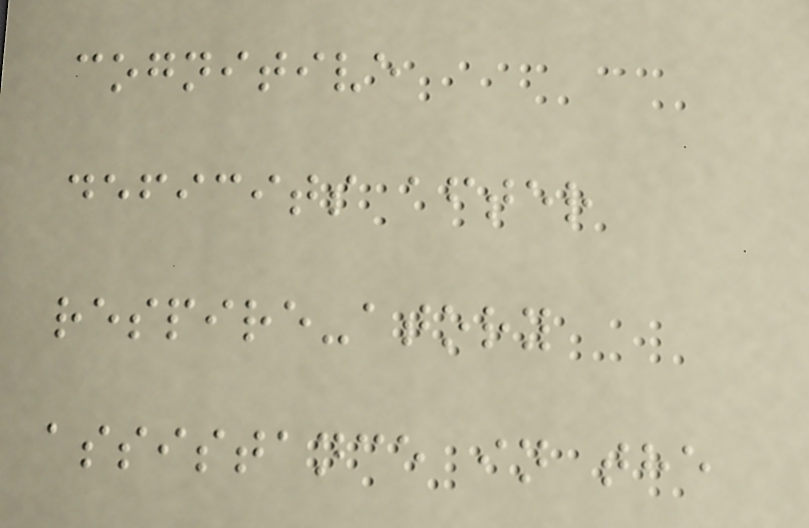cognitive
deficits after
respire-atory
assistance in the
